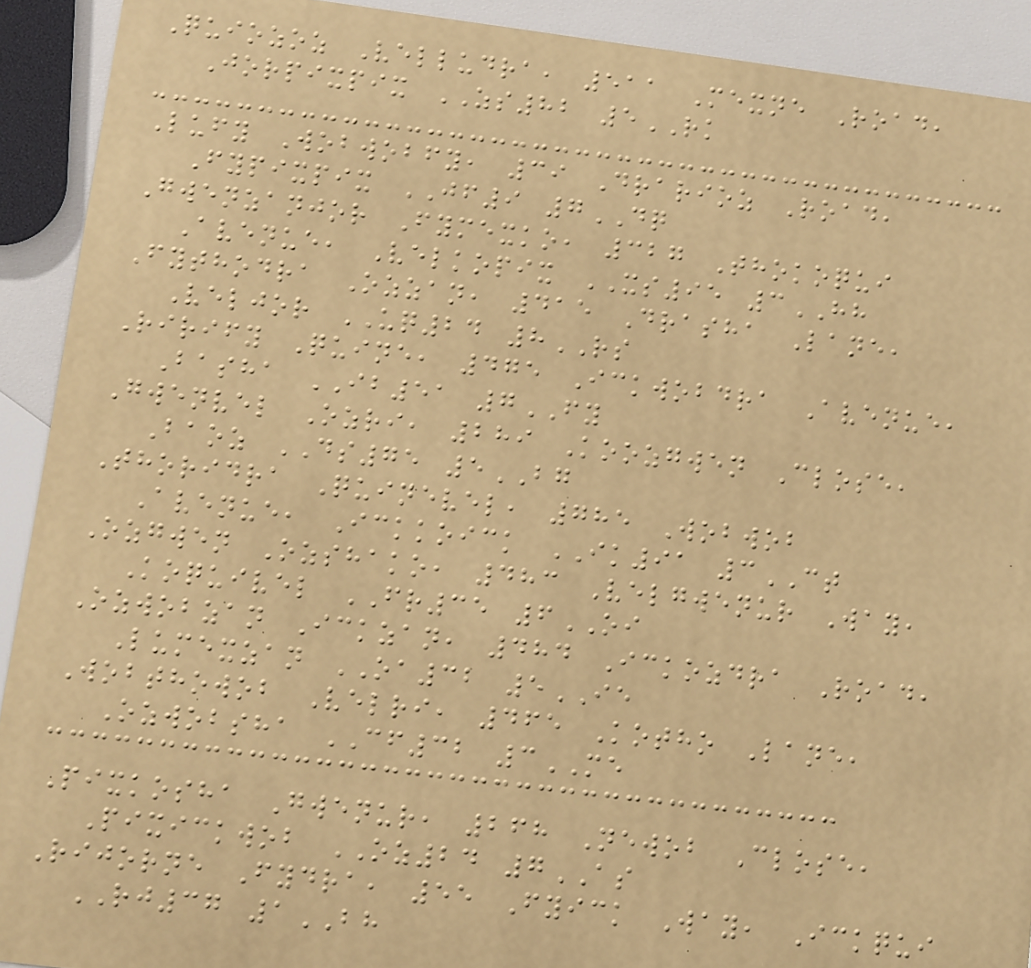Quiozoz Velludra, 511 Mexne Road,
Jorpixpix ZS82 5RK
Lufy Wobwobfy, 39 Drarioz Road,
Fypixpix JF9 7DQ
Gwenzanjor Fymexko, 327 Thokoqui
Avenue, Velkopix XS95 3HH
Fythodra Ozzan, 415 Drasha Lane,
Veljor UQ24 8RS
Rirify Quine, 475 Ickwobdra Avenue,
Basha IB51 7FY
Gwenvel Ozri, 289 Koozgwen Close,
Baoz DS75 5BG
Thoridra Quinevel, 785 Wobwob
Avenue, Ickkoick IK91 3CT
Ozgwen Ozshako, 483 Velgwenur Way,
Koquivel FR35 6OI
Ozwobzan Ickzan, 484 Ickozdra Road,
Lumexzan OA32 5IE
Wobthowob Velri, 465 Kotho Lane,
Ozwobsha CF32 3ME
Pixkosha Gwenur, 268 Newob Close,
Pixickwob OZ24 7AS
Rijorne Fydra, 55 Fyick Way, Ickqui
RJ37 1BH
